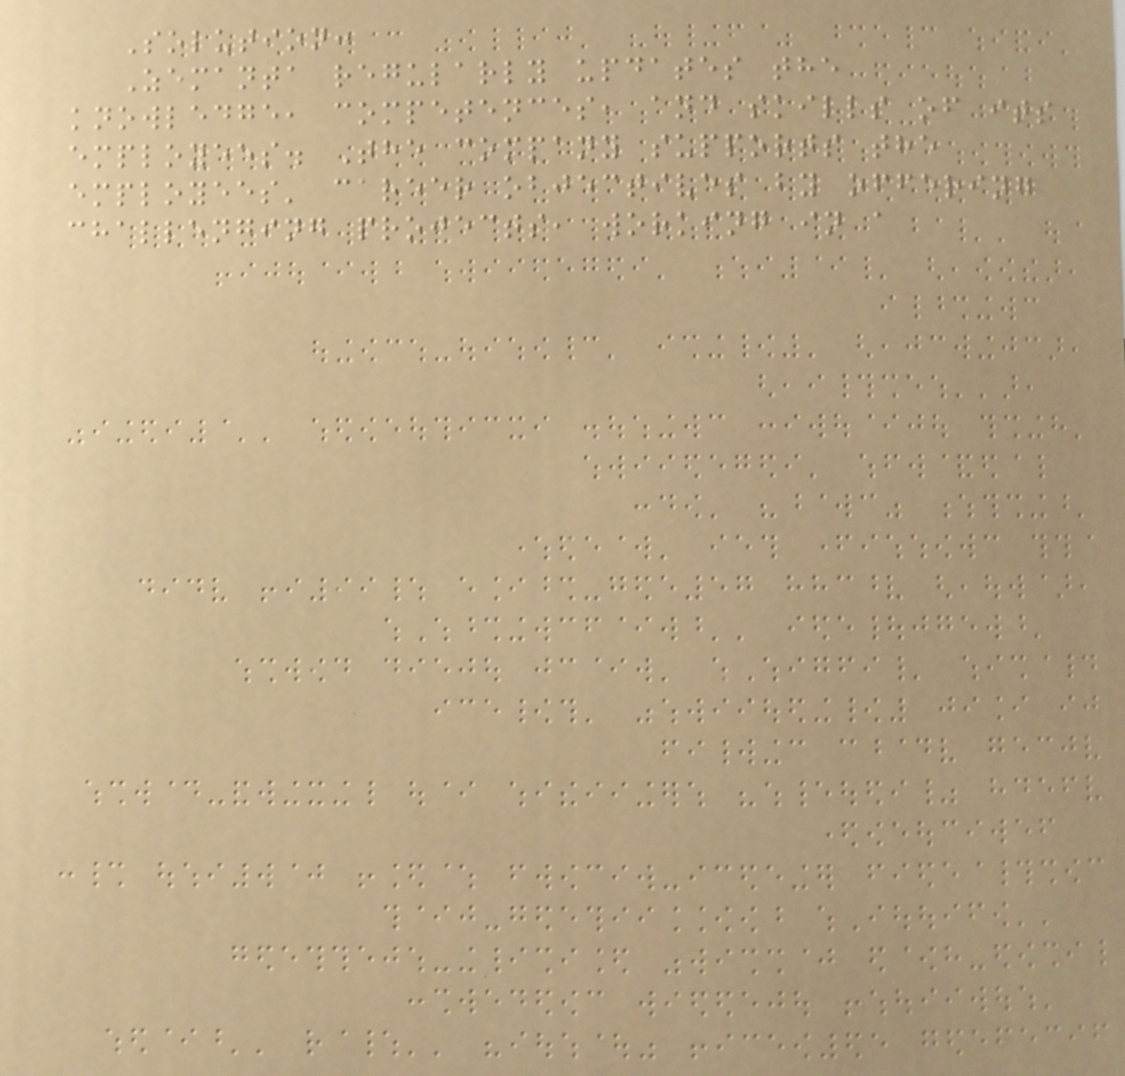Solution:
Zemanta regularly updates the
knowledge, competences, and skills of its
employees. The company supports the
employees' career objectives by offering
challenging projects, working in a
